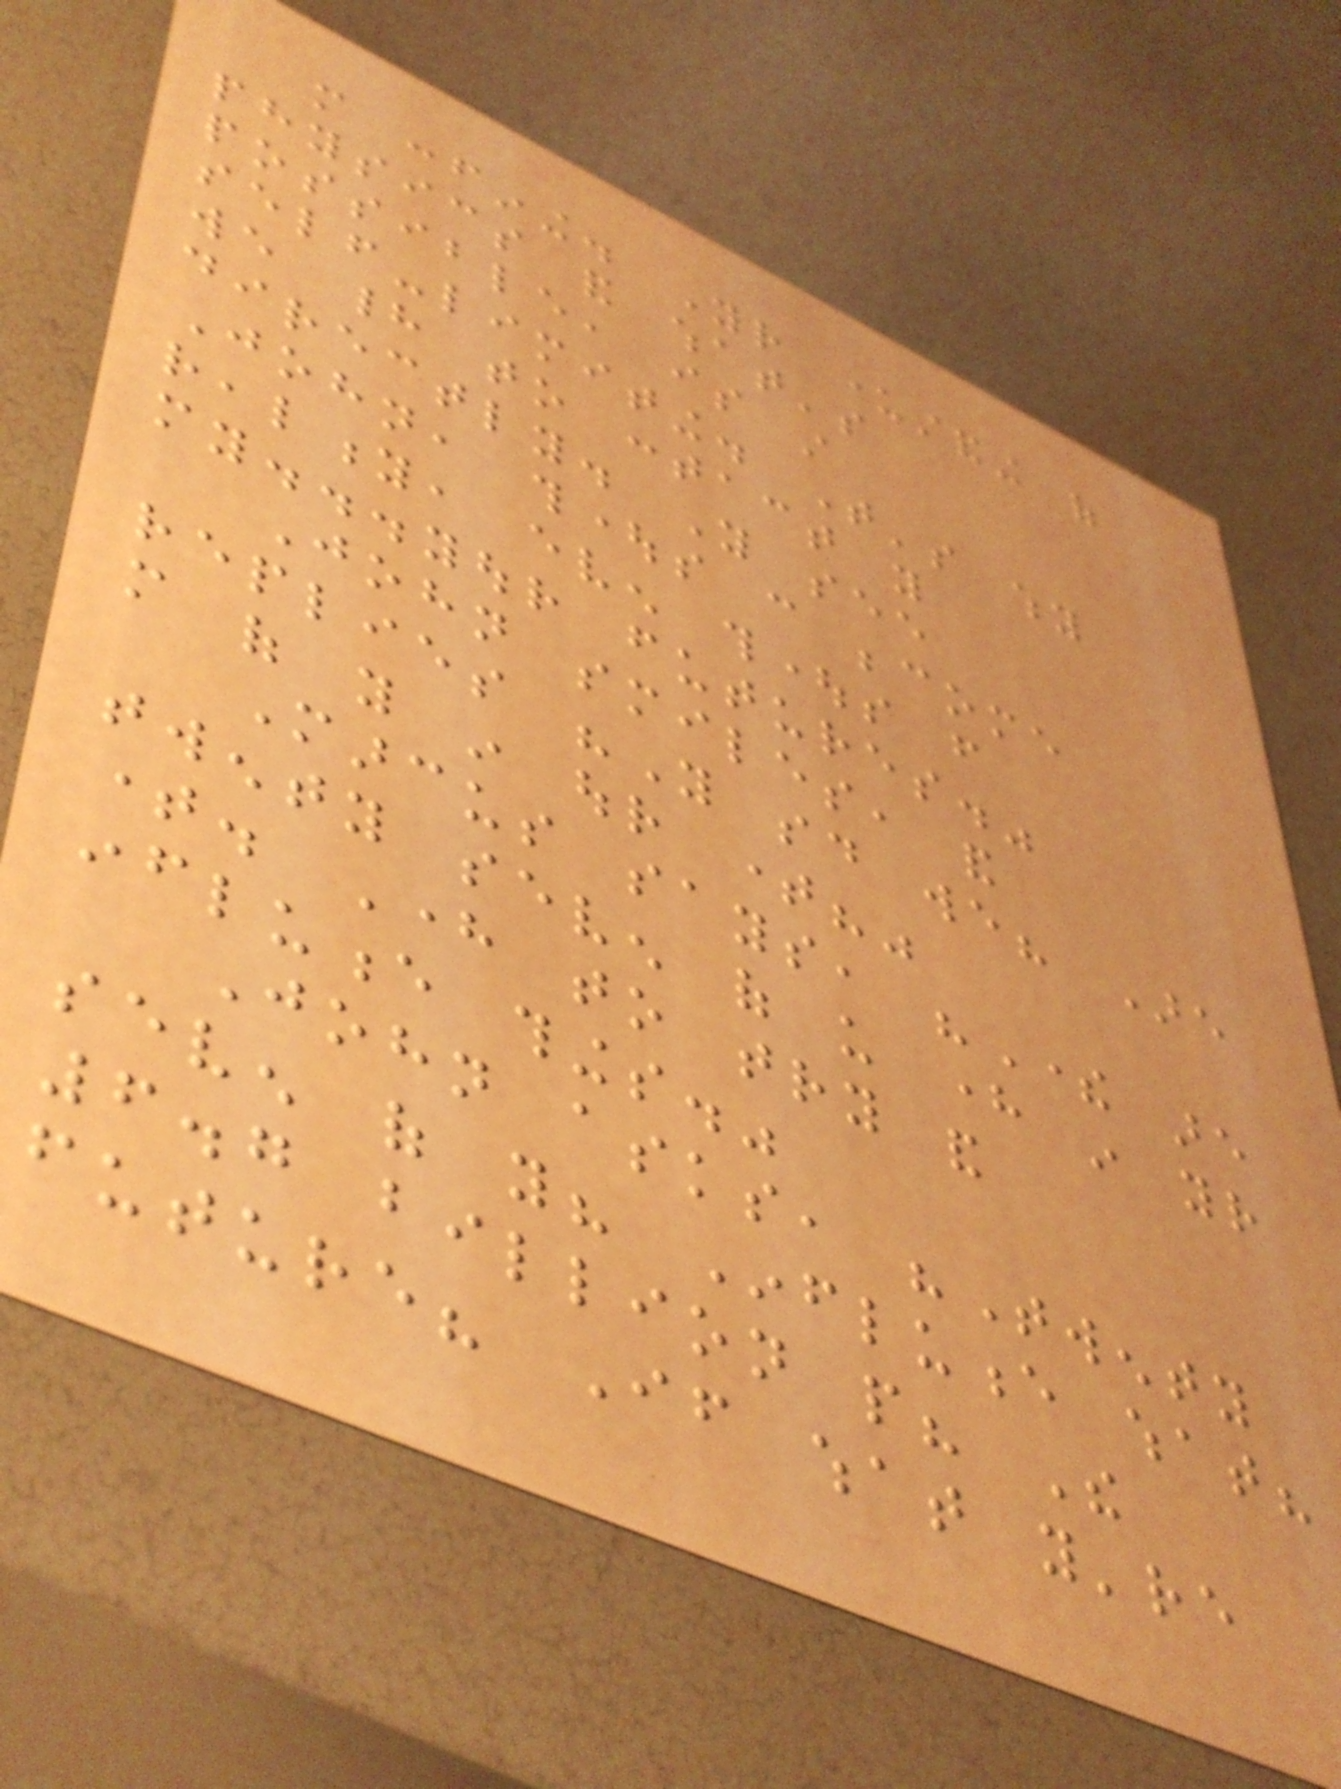more confining. Your understanding of
physics and what's
possible, is still
self-limiting. That's why
we had to contact you
directly. You see
John, thoughts can become
reality, even thoughts from
my...your futures."
John smiles, and
replies "You said we? Are
more of you in our time?"
Marcus says, "There are
twenty seven of us here in your
time. Here to try and
influence things."
John asks, "Twenty
seven of you? Influence what?
6.7 billion people? The
future? If what you're
